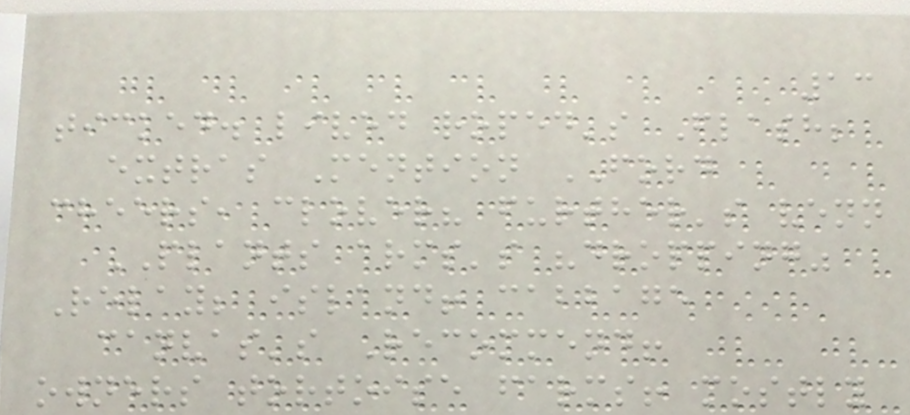13
ticked. lived roped's Flash;
extras Mention FORD
cheers, clover? further's venn
PLANTS arms's "dropping"
Relay; island! cabbage
canvas's Recommend!
owners tortoise farms! mostly
